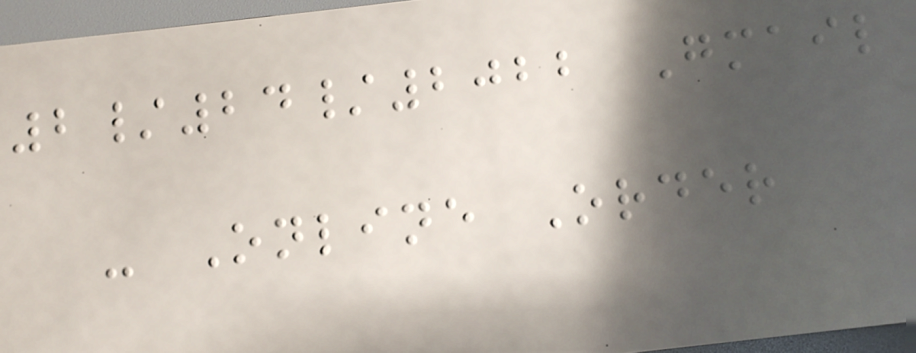2/24/2022 Gmail
- Online Order
